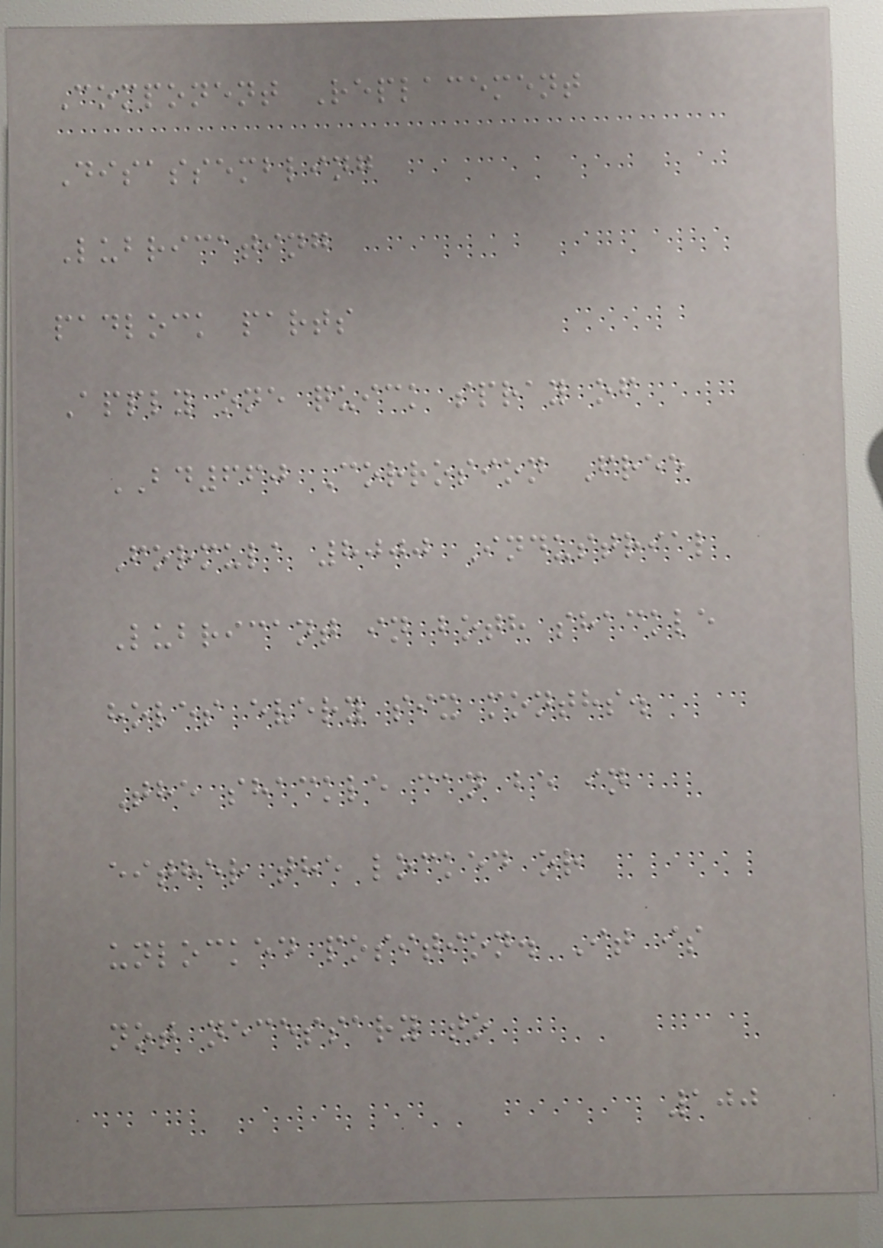Component Replacement
Disassembling
Lubricating
padlock parts
Apply one quick spray of
BD660 Corrosion Free
Formula 8000 Industrial
Lubricant in both shackle
holes every six months.
The shackle can be in
either the locked or
unlocked position. It is
not necessary to
100
